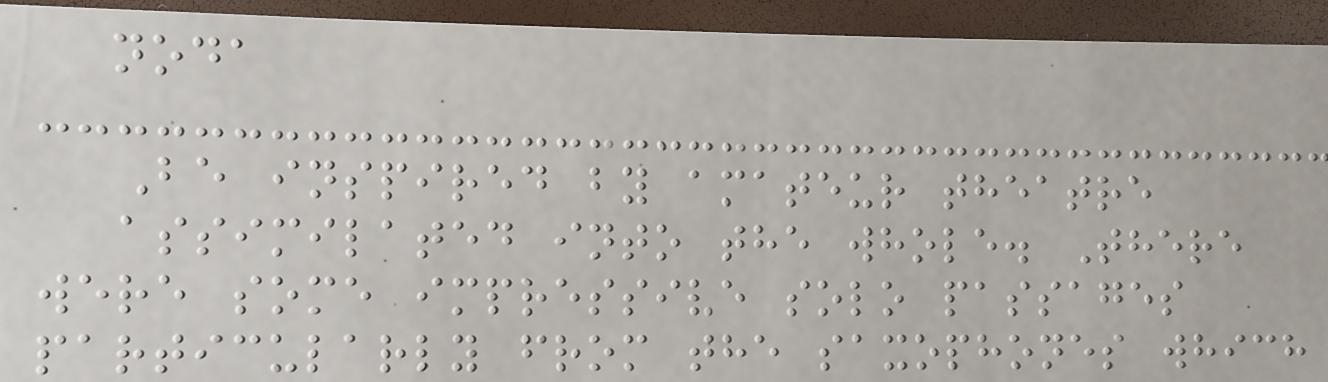noda
Be inspired by amateur theatre
assimilated into the whole. There
were some impressive solo passages
particularly from the saxophones which
